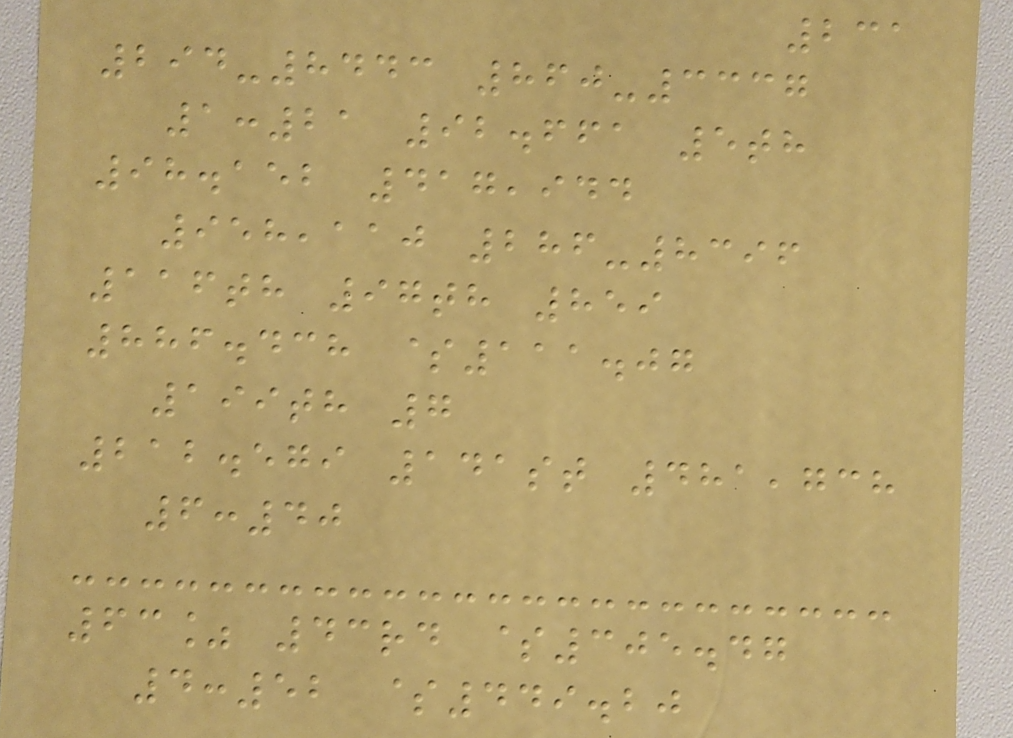231
294-8443 860-3337
1:21 92.661 5th
98.152 417,944
958,110 286-8396
116th 97th 859
886.438 $111.07
199th 7
212.579 141st 481,738
6:40
63% 43rd $305.47
4:52 $449.20
